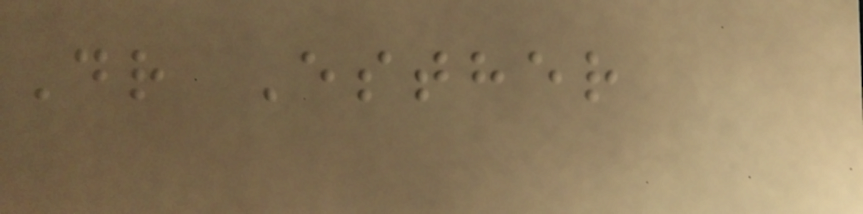Dr Esther
